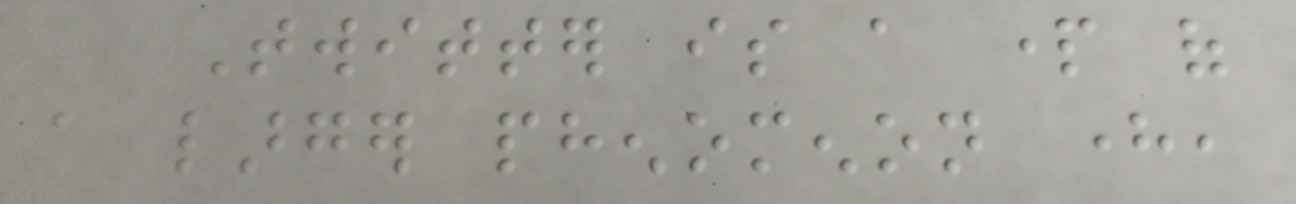Twitter is a part of
a larger phenomenon here,
